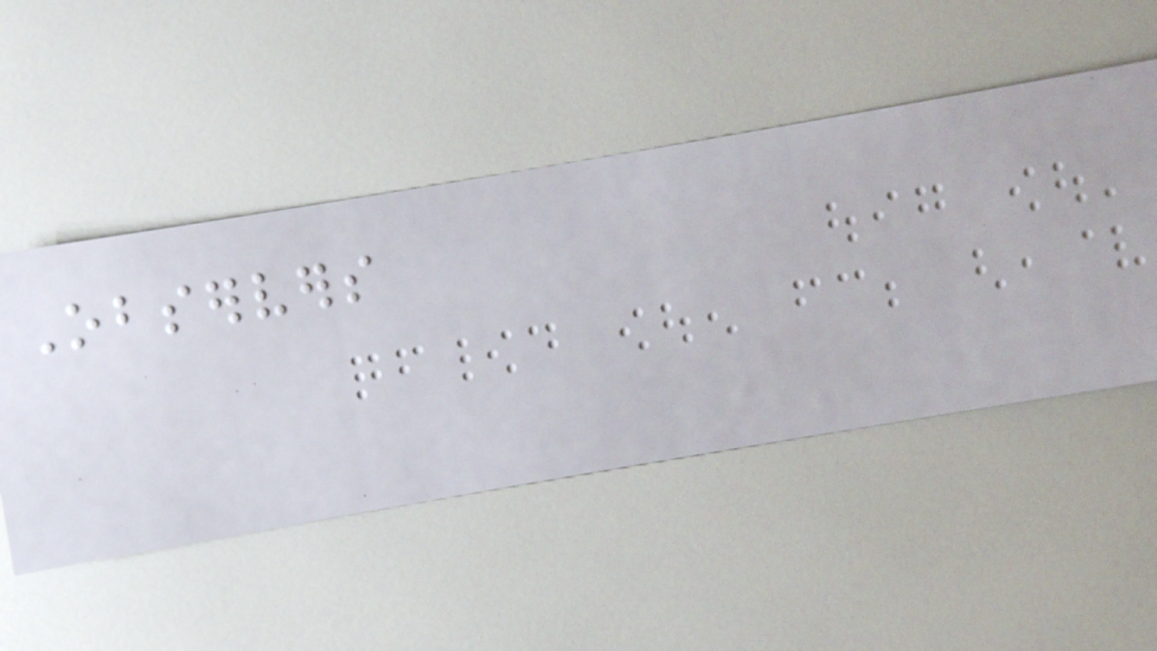Observers
